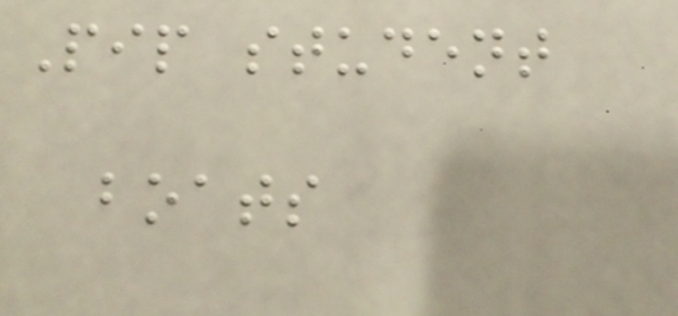Pip student
boats
